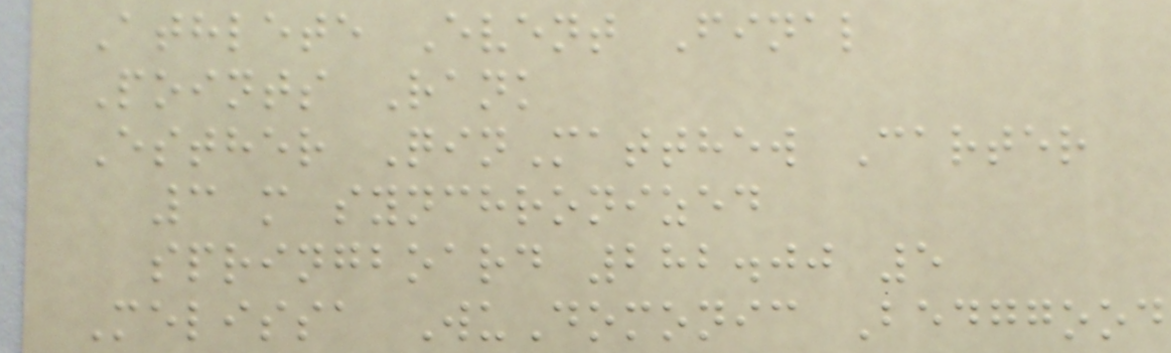Athlete Event Final
Points Rank
Esther QinMatthew Carter
3 m synchronized
springboard 282.00 5
Melissa WuDomonic Bedggood
